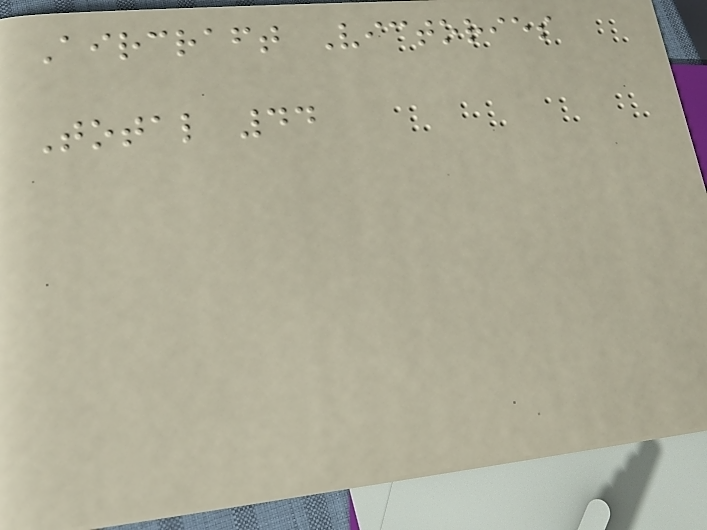Aircraft Victories
Total 44
